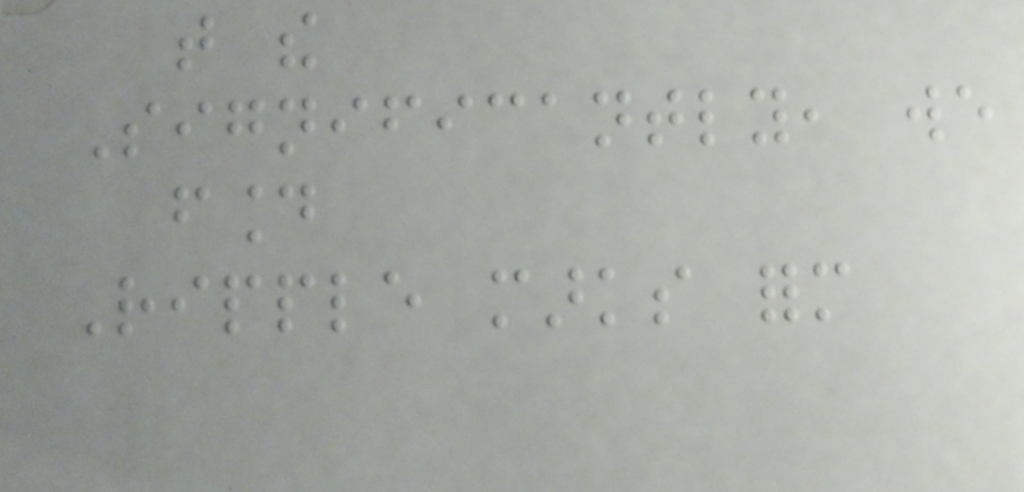that the
Significantly, we
found
Ripple marks form
